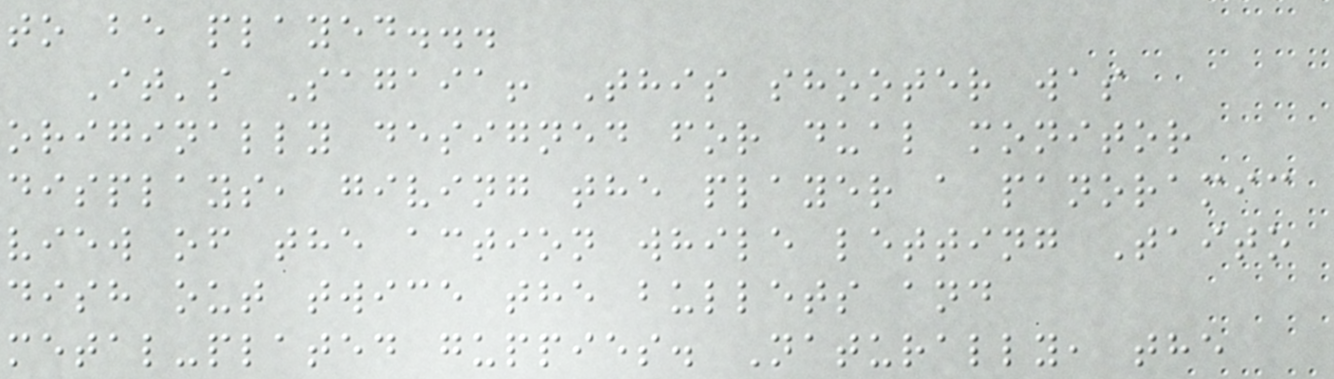to be played...
It's Sagaia! This shooter was
originally designed for dual monitor
displays, giving the player a panoramic
view of the action while letting Taito
dish out twice the bullets and
metal-plated guppies. Naturally, the
